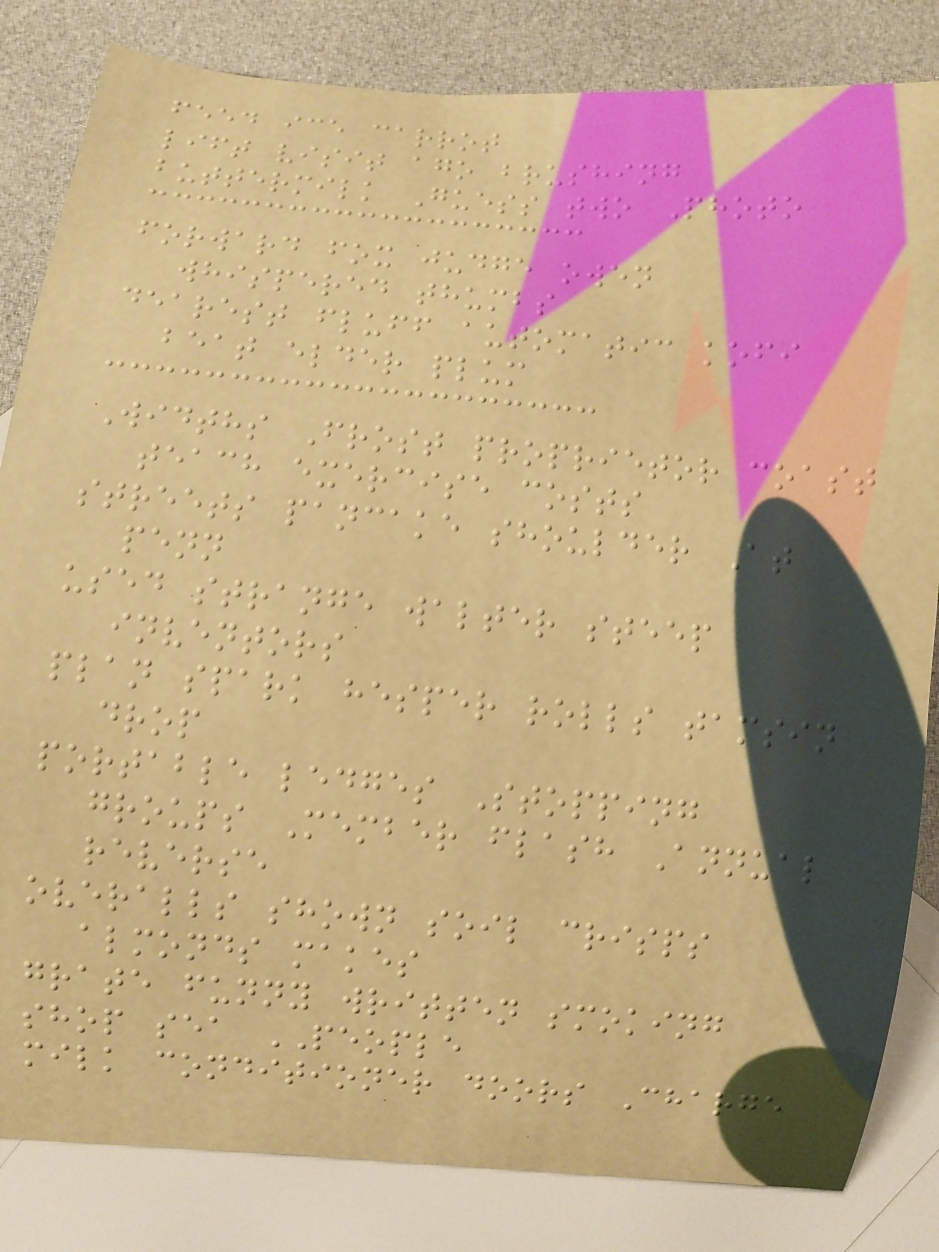feed ice carrot
lift visit ago brushing
buttermilk Guess two Photo
forward fox judge owen
whispered thumbs
dearest fluff automatic kofi
beat elder plum
Widths Frost proprietor coast
teach exercise costs
streets pancake shoulder At
penn
used strange walter steep
inventors
plan spark hesper rolls tamsin
drop
portable ledges Stopping
groups Member flash Annual
reverse
overalls shown soil crisps
almonds makes
grate funny written smoking
shop sea PEOPLE
milk conditioner doors Charge
